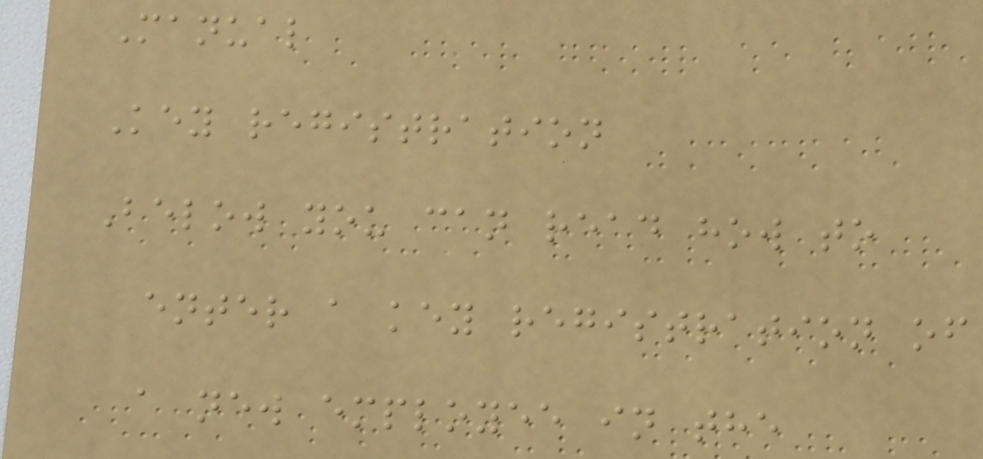Manual
Key registration
Below you can read how to
enter a key registration of
a new employee in the
